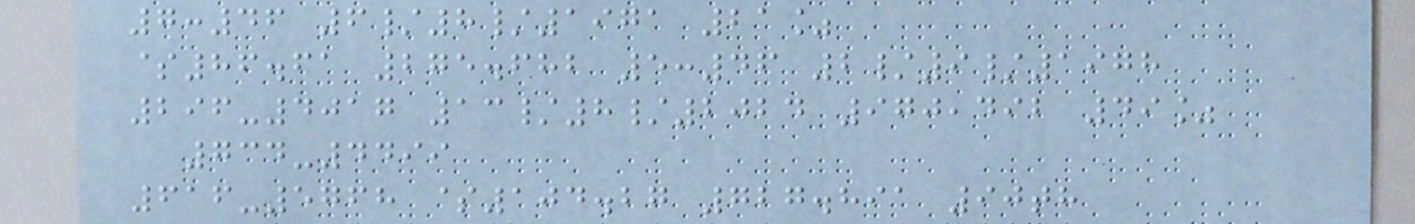7:46 6/8/1971 21%
$86.61 275.682 5:46 2/9/1978
296-4017 13/8/2024 970,492 49%
734-4499
616-5768 $104.27 727.891 90th
